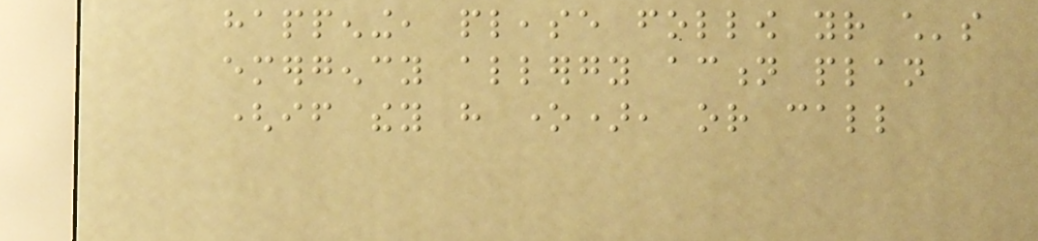happening, please follow your child's
emergency allergy action plan
(if they have one), or call
